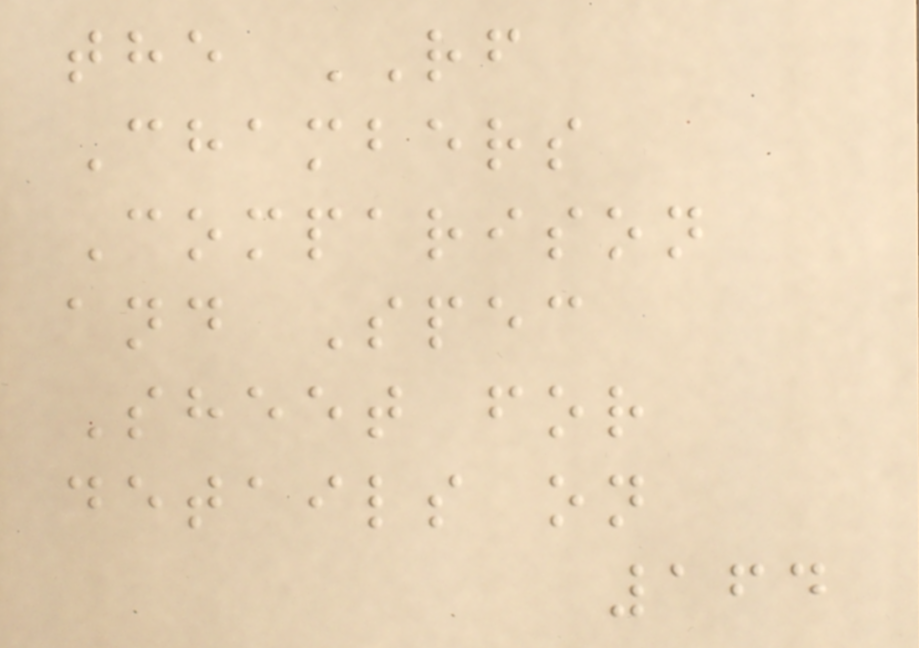the RF
Chambers
Comparison
and Spec
Sheet for
details on
164
